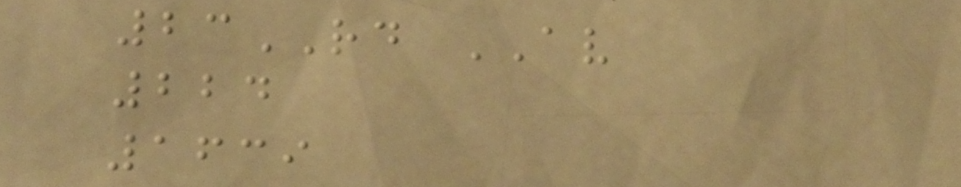23RD AV
224
1639
